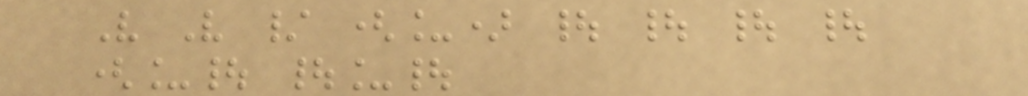V V / (_) | | | |
(_| |_|
